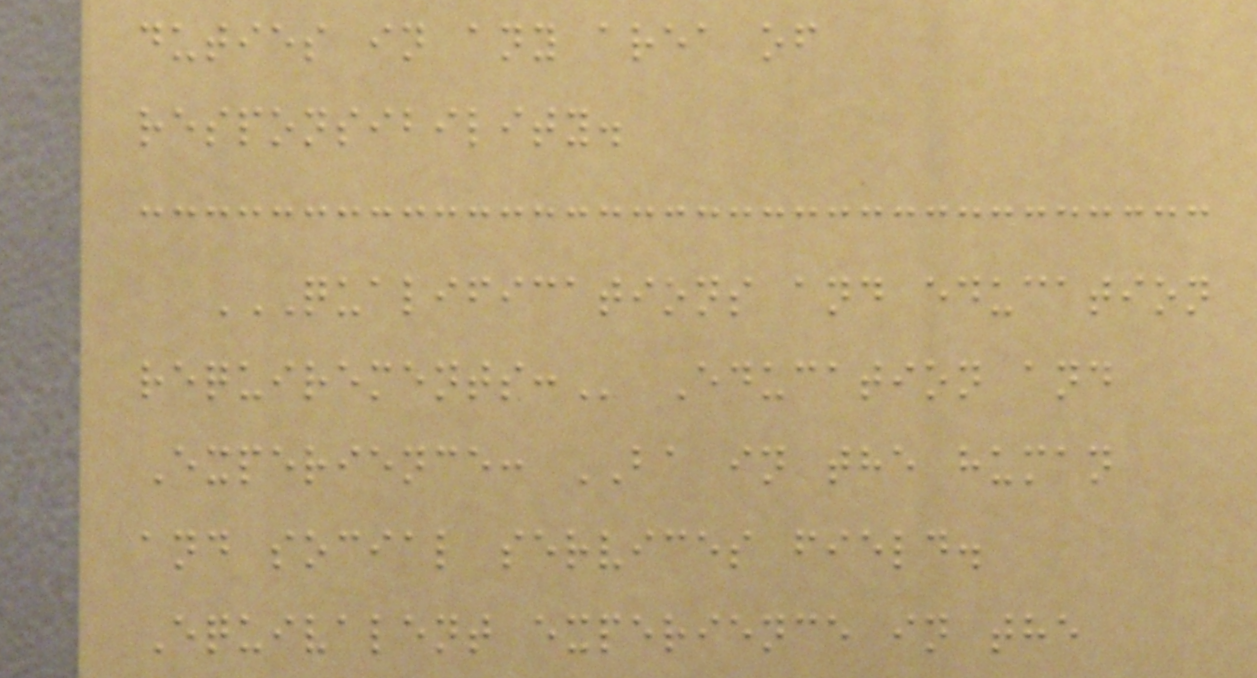duties in any area of
responsibility.
QUALIFICATIONS AND EDUCATION
REQUIREMENTS: Education and
Experience: BA in the human
and social services field.
Equivalent experience in the
